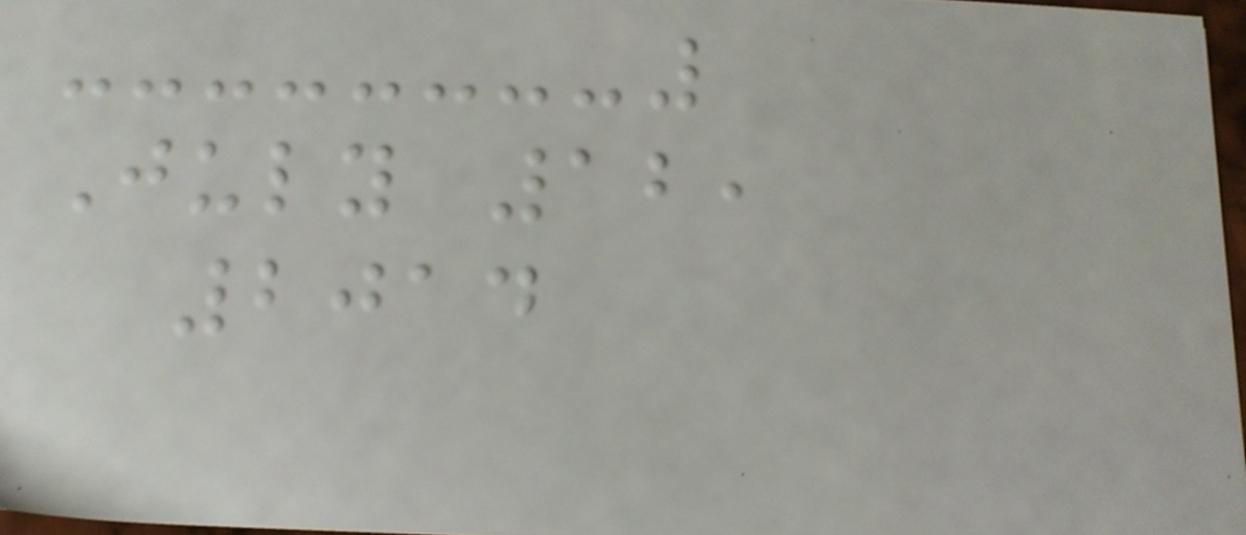July 12,
2014
